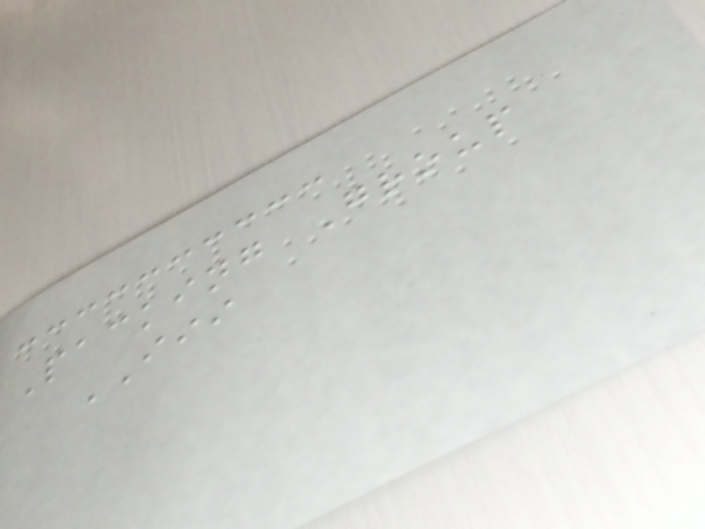Packing Group
III
